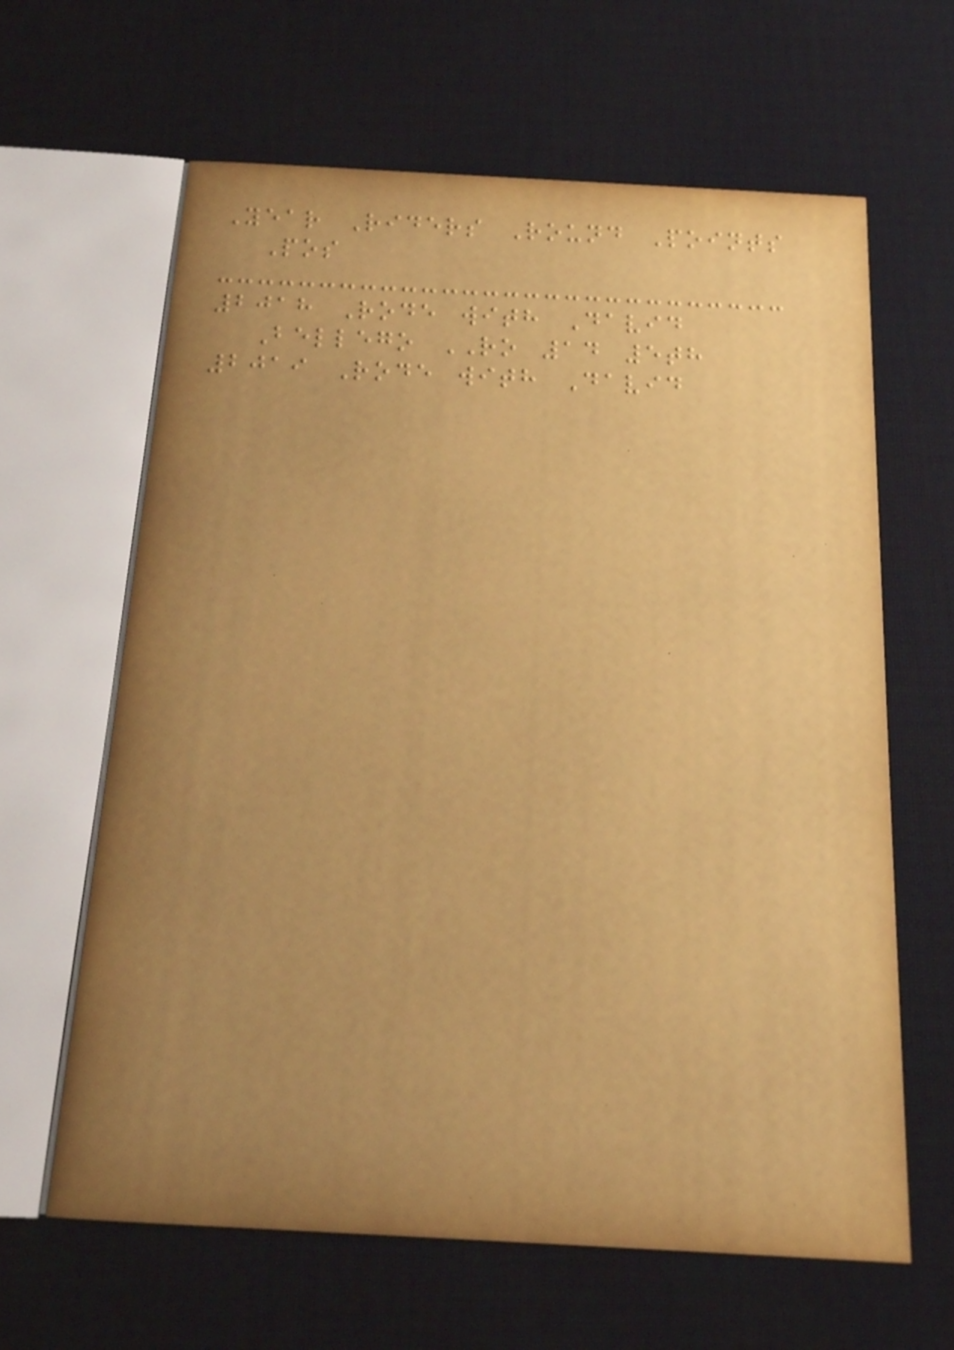Year Riders Round Points
Pos
2018 Rode with David
Bellego RO 14 5th
2019 Rode with David
